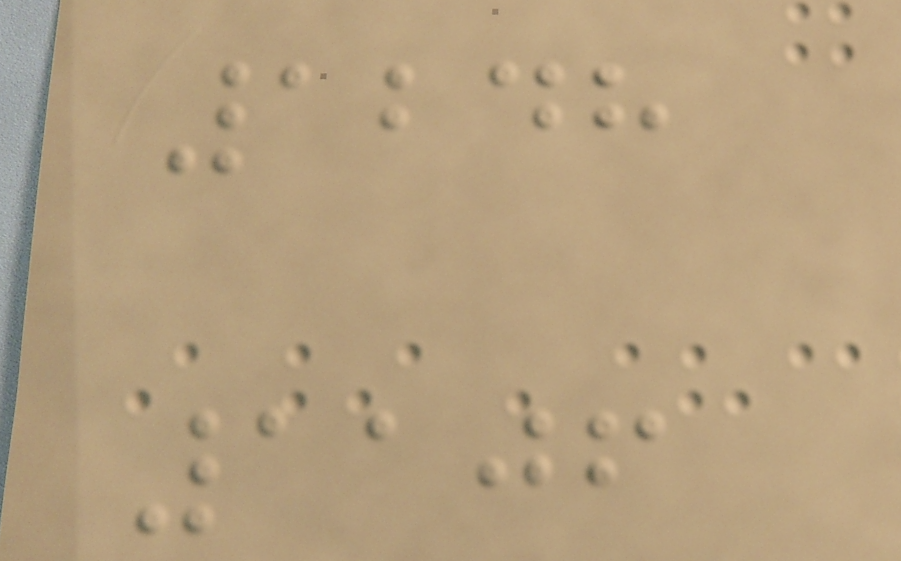1248
1106
